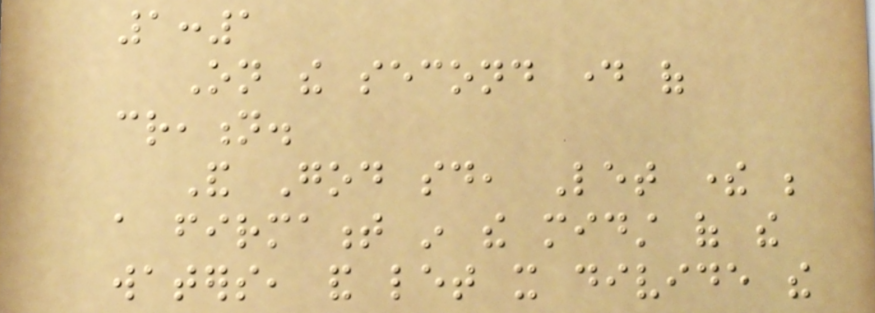1:1
On the second day of
creation.
And God said, Let there be
a firmament in the midst of the
waters, and let it divide the
